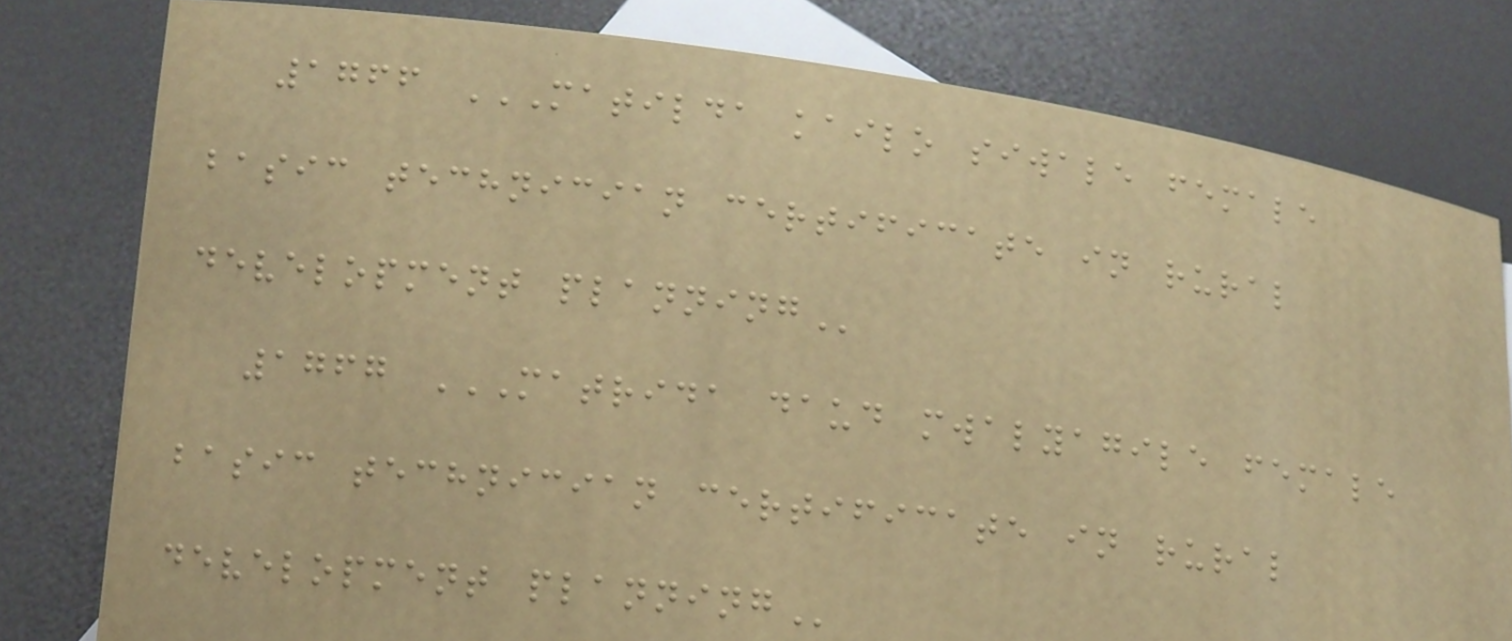1766 MATILDA KAILO SIWALE FEMALE
BASIC TECHNICIAN CERTIFICATE IN RURAL
DEVELOPMENT PLANNING
1767 MATRIDA DAUD MWALYAGILE FEMALE
BASIC TECHNICIAN CERTIFICATE IN RURAL
DEVELOPMENT PLANNING
